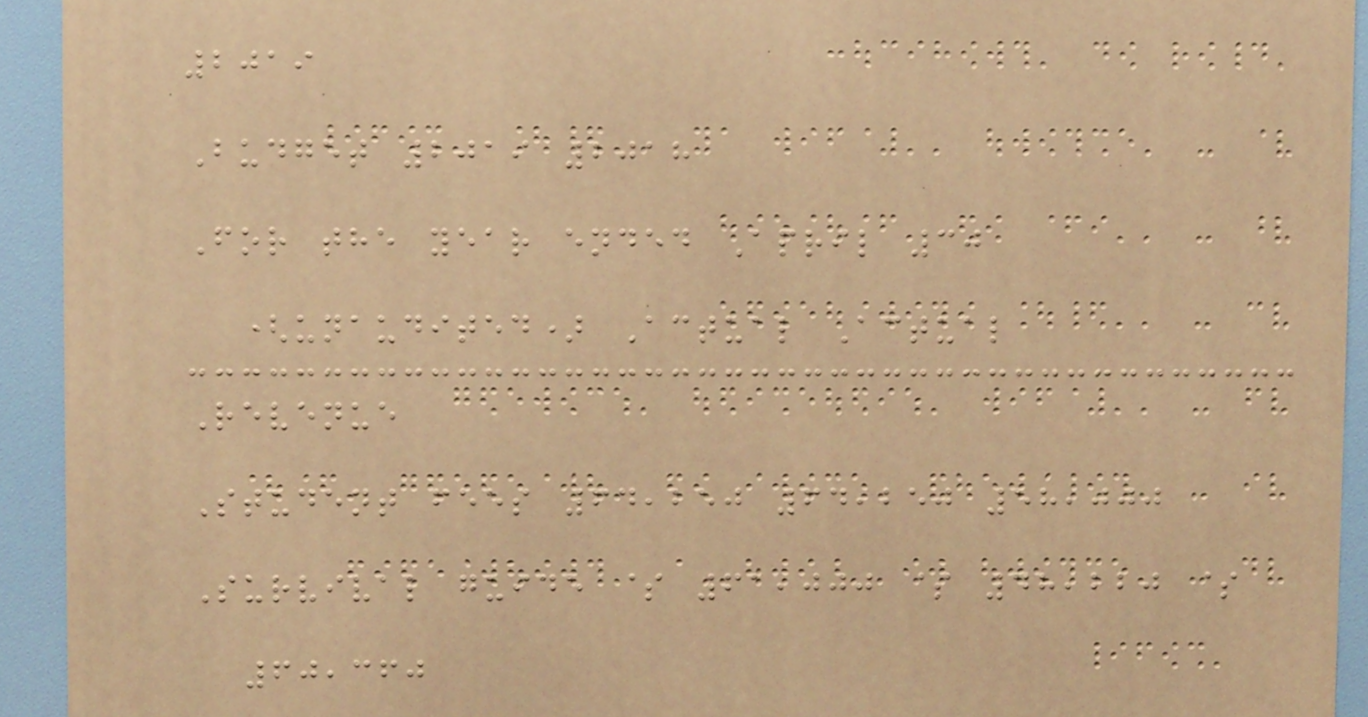2019
Budget 2019 2018
For the year ended April 30
(unaudited) Actual Actual
Revenue
Student fees 64,250 64,250 58,000
Survival guide $ 61,000 $ 48,220 $
60,360
